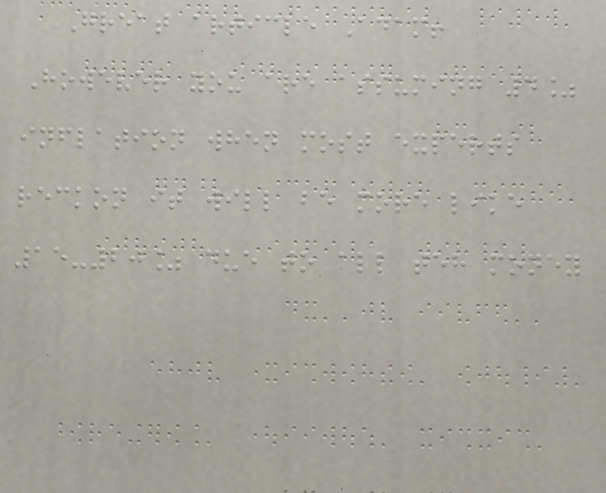Great article Adam!
However you are assuming 4%
inflation when most experts
reckon it will be more like
15-20% due to all teh money
